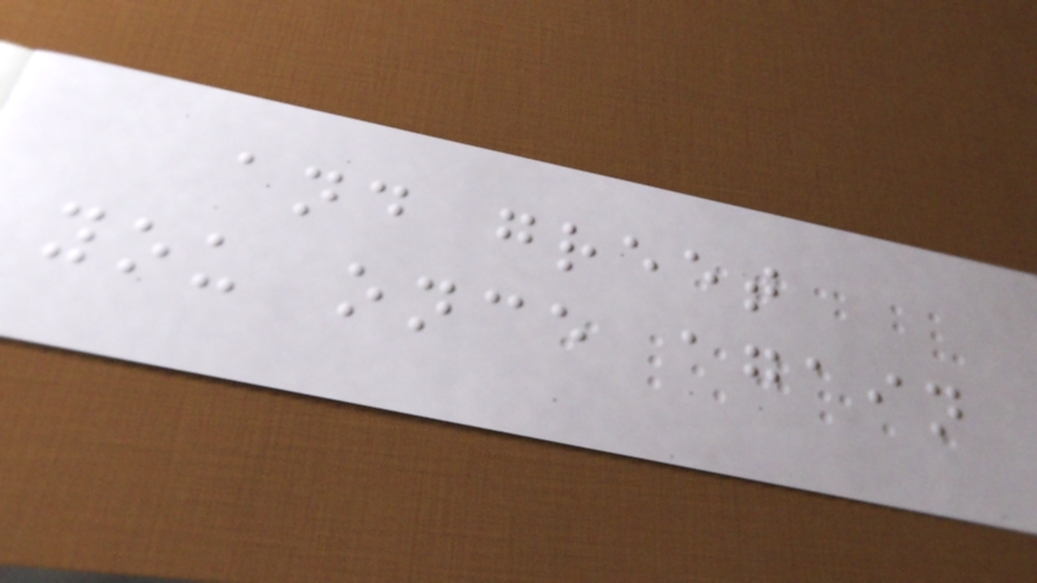and greet
you once again
